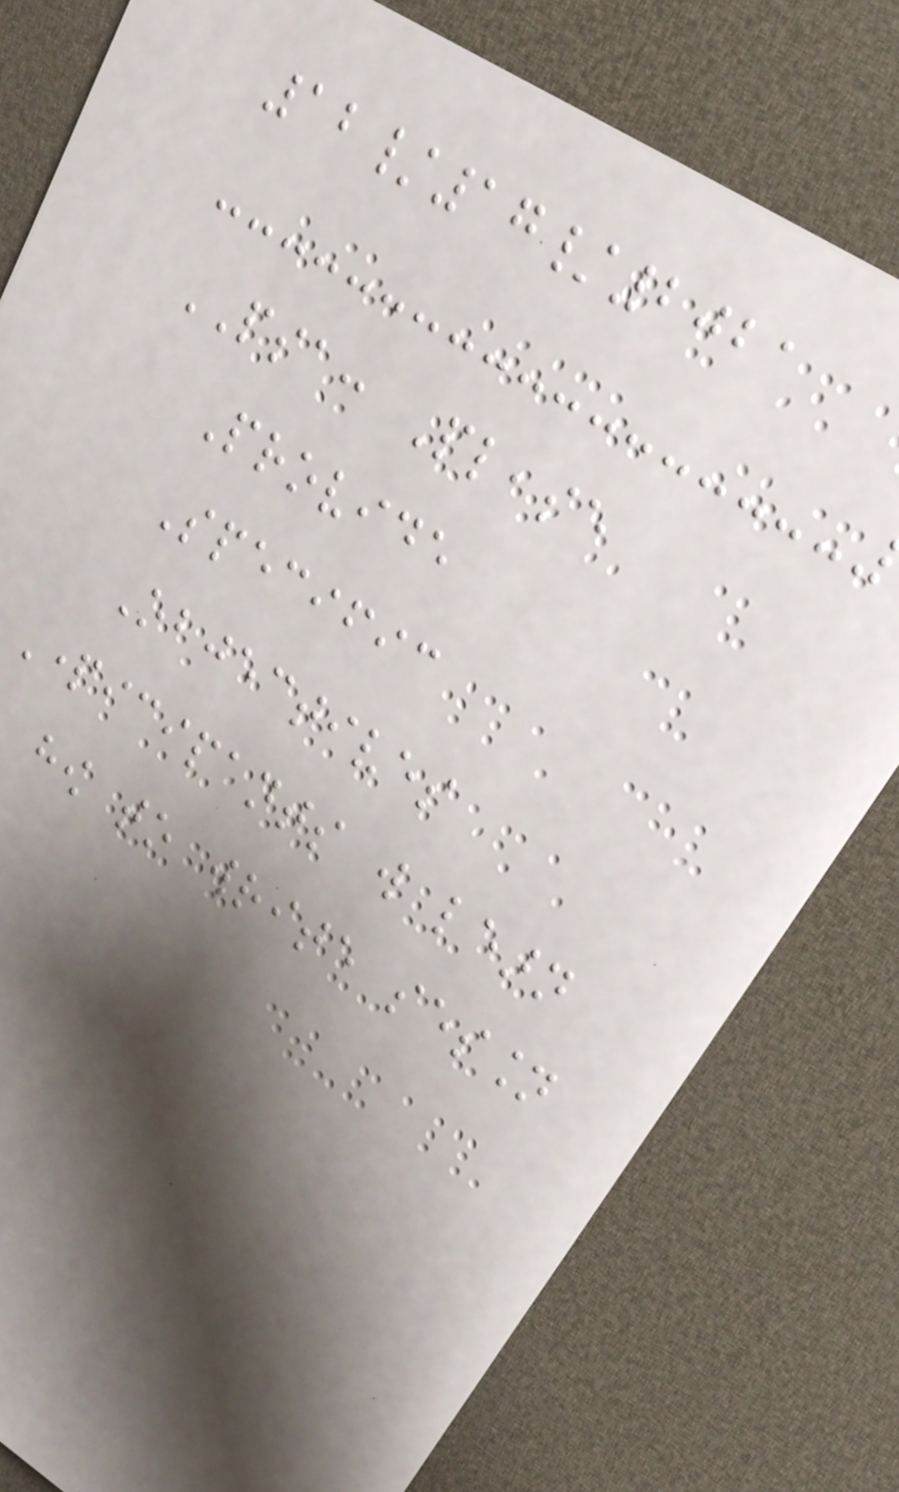12/17/2021
PSA: Please
Provide
Specific
Objectives
Participants will learn
how to write session
